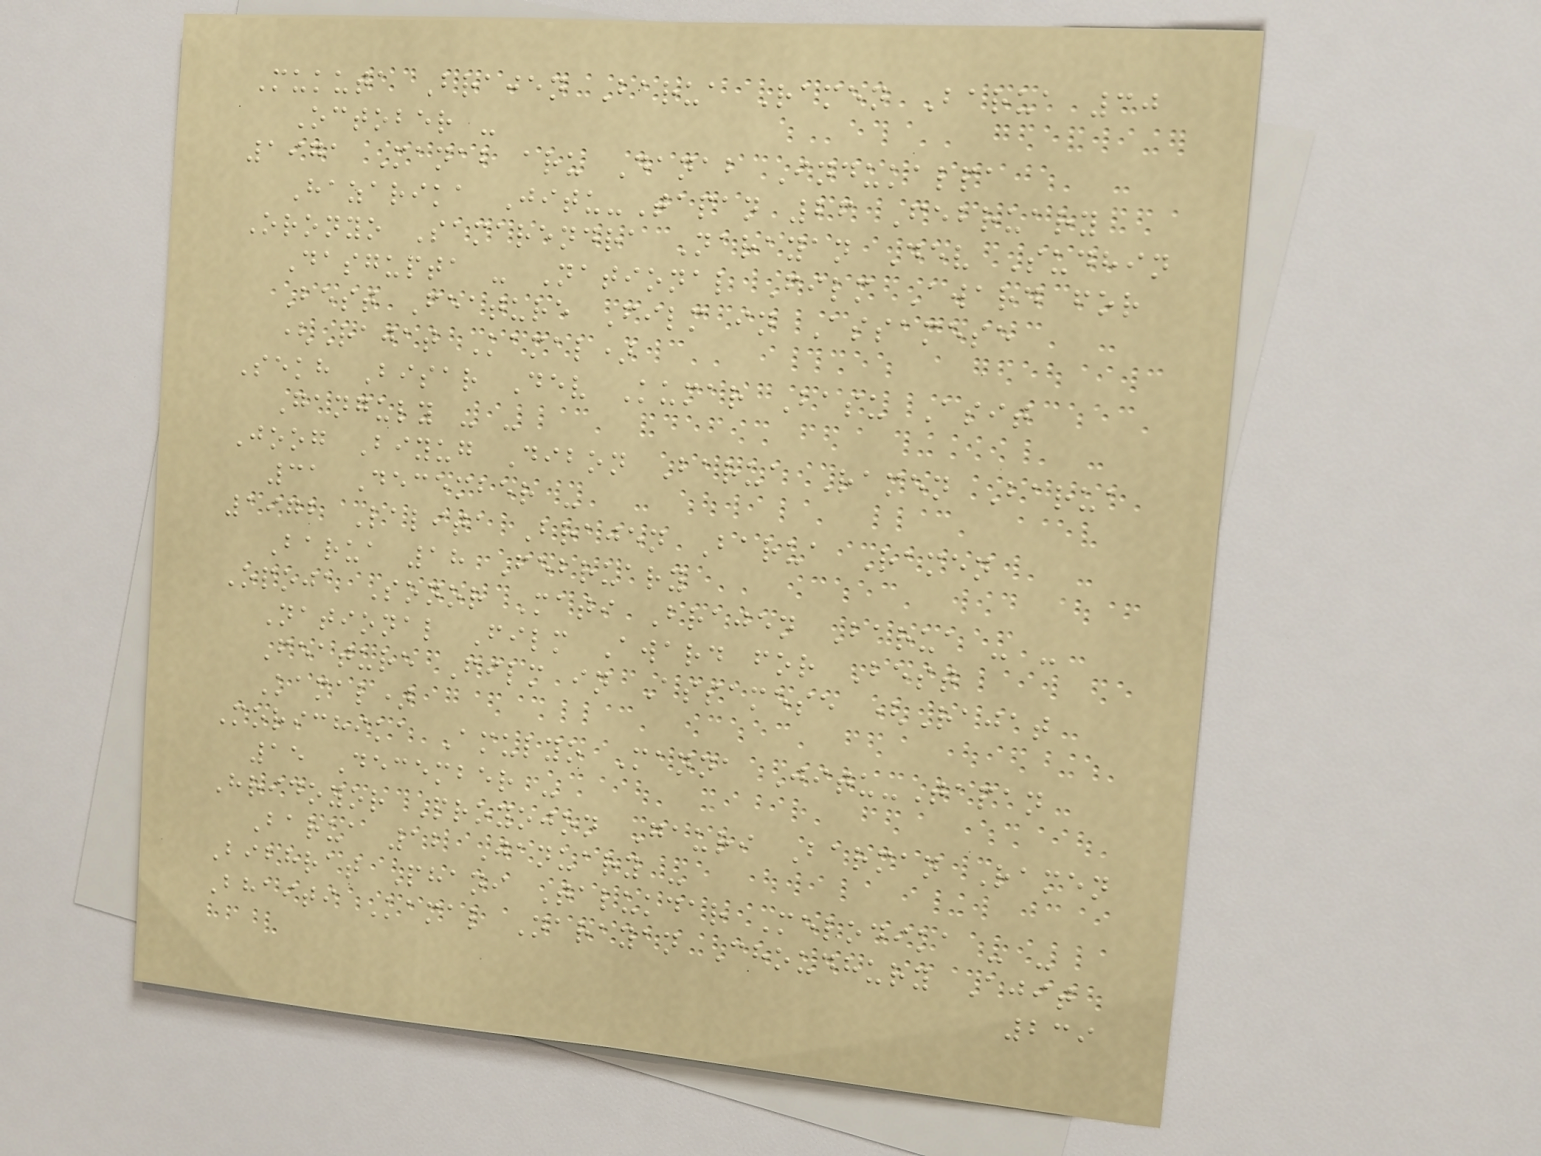Mukuta Brajen Barua Ramen Barua 30
October -
1971 Manab aru Danab Indukalpa
Hazarika Jitu-Tapan 26 February
Oronyo Samarendra Narayan Dev Sudhin
Dasgupta - National Film Award for
Best Feature Film in Assamese
(Rajat Kamal)
Sekh Bisar Dev Kumar Basu Asit
Ganguly - -
Joog Biyug Dibon Barua Ramen Barua
31 December -
1972 Lalita Brajen Barua Ramen
Barua 18 February
Opoja Sonor Mati Brajen Barua - -
National Film Award for Best
Feature Film in Assamese (Rajat
Kamal)
Morichika Amulyo Manna Jitu-Tapan
15 December -
Hridoyor Proyojon Gauri Barman Ramen
Barua 12 January -
Bibhrat Phani Talukdar Melodika - -
Bhaiti Kamal Narayan Choudhury Ajit
239
